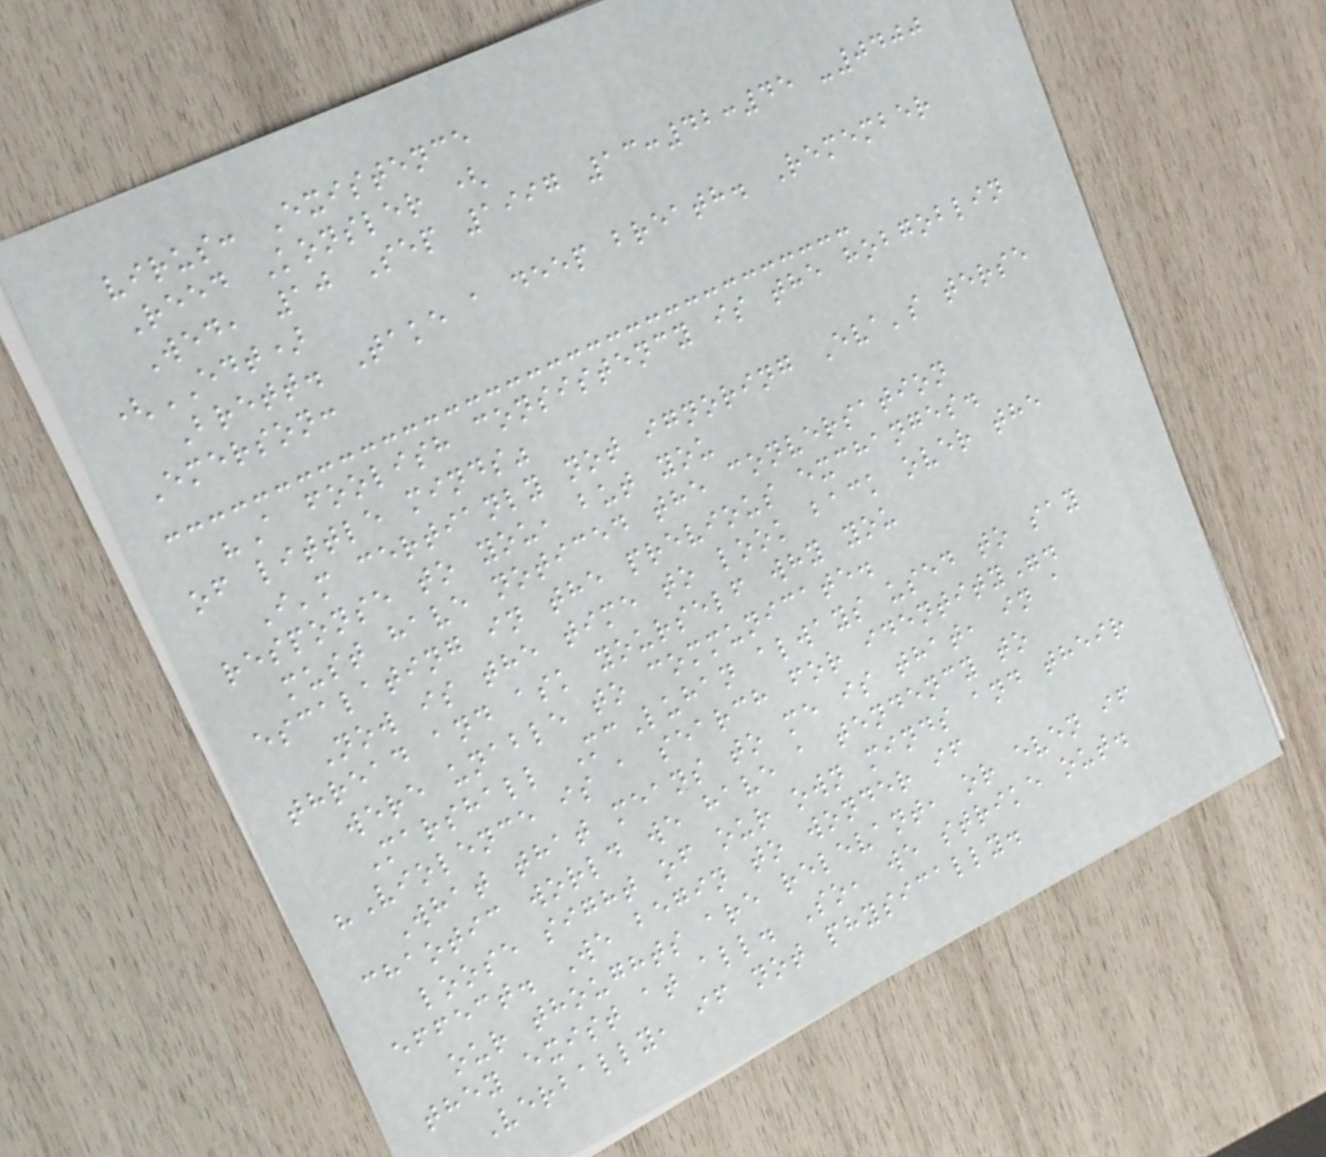virus: Existence
Reed Konsler (
Wed, 10 Sep 1997 13:42:45 -0400
(EDT)
Brett. Take a deep breath. Remember
Emerson:
"A foolish consistency is the hobgoblin
of little minds"
I'm certianly not ignoring Eva's terse
response to you, but you
must have noticed the conversation
escalating in the previous exchanges.
Now is the time to look back over the
thread and ask yourself why you
were unable to communicate.
Marshall McLuhan always used to say
"Violence is a search for identity".
What that means to me is that, in a
chaotic world we have a tendency to
loose sight of our own minds and their
effect. We begin to wonder if
our thoughts are relevant, or even if
they exist at all. So, we strike out.
Verbally, if not physically.
